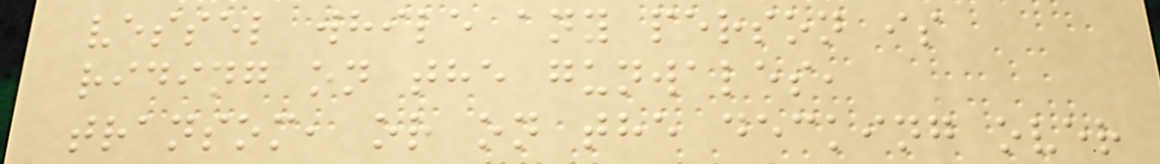vessel while any person is
riding on the gunwales,
transom, or on the decking over
